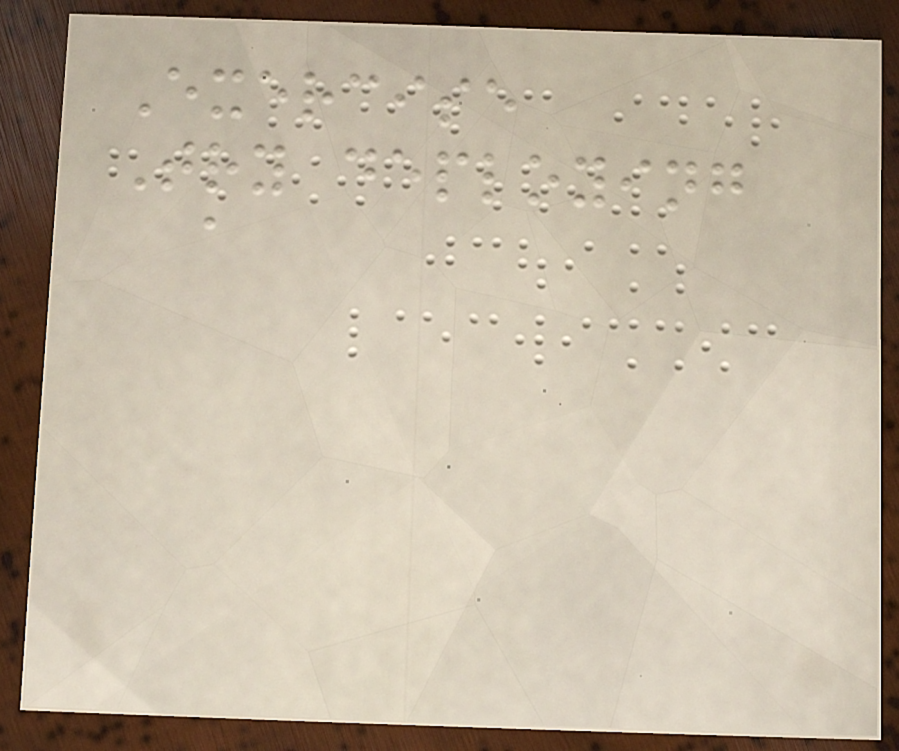Exercise
Try deploying
a
